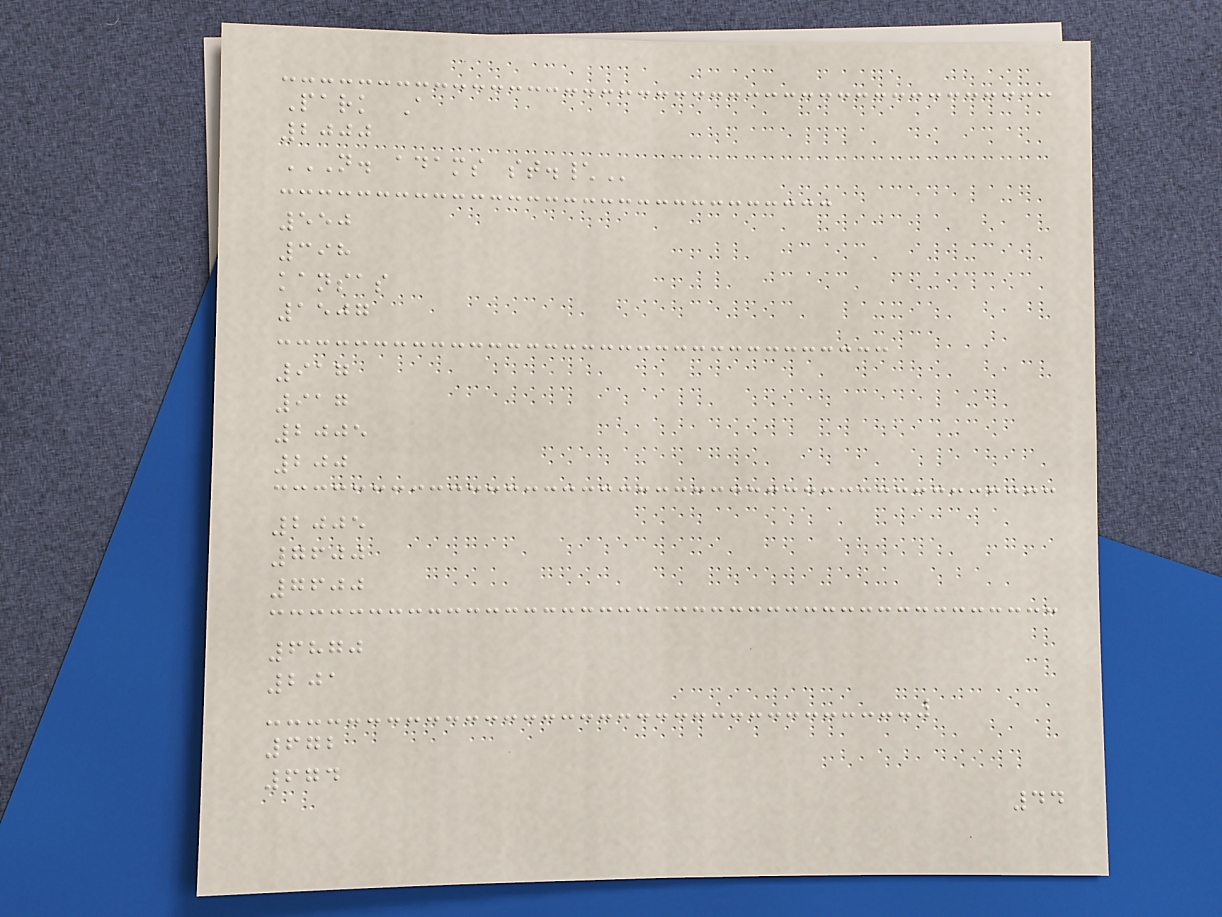Park A
2000
N. ADAMS ST.\
550
398
kansas
1507
917
917
2005
200
2005
7600
7600
6870
201
672
674
44
